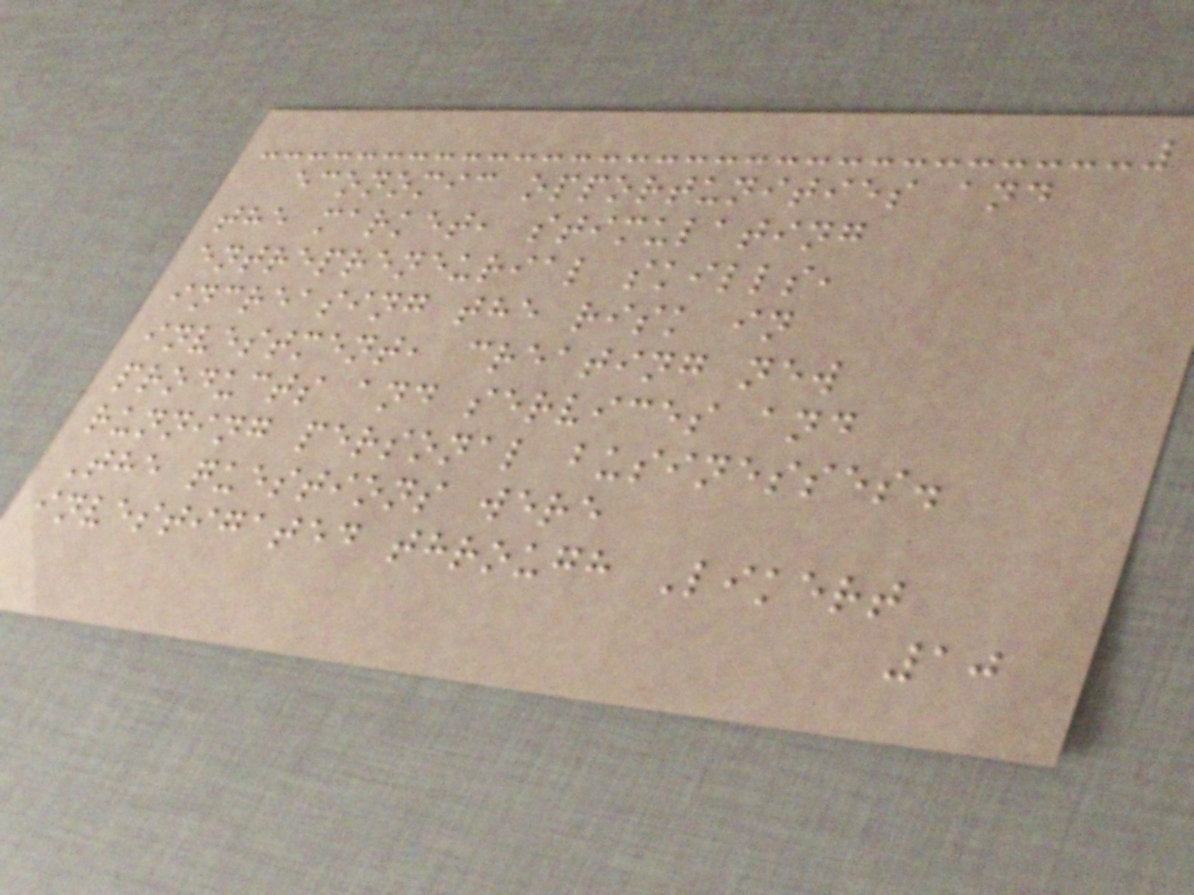economic opportunities and
the market, stimulating
entrepreneurial skills,
increasing the risk in
investment, creating new
products and services and
running personal businesses.
The questions were
investigated through Likert
10
